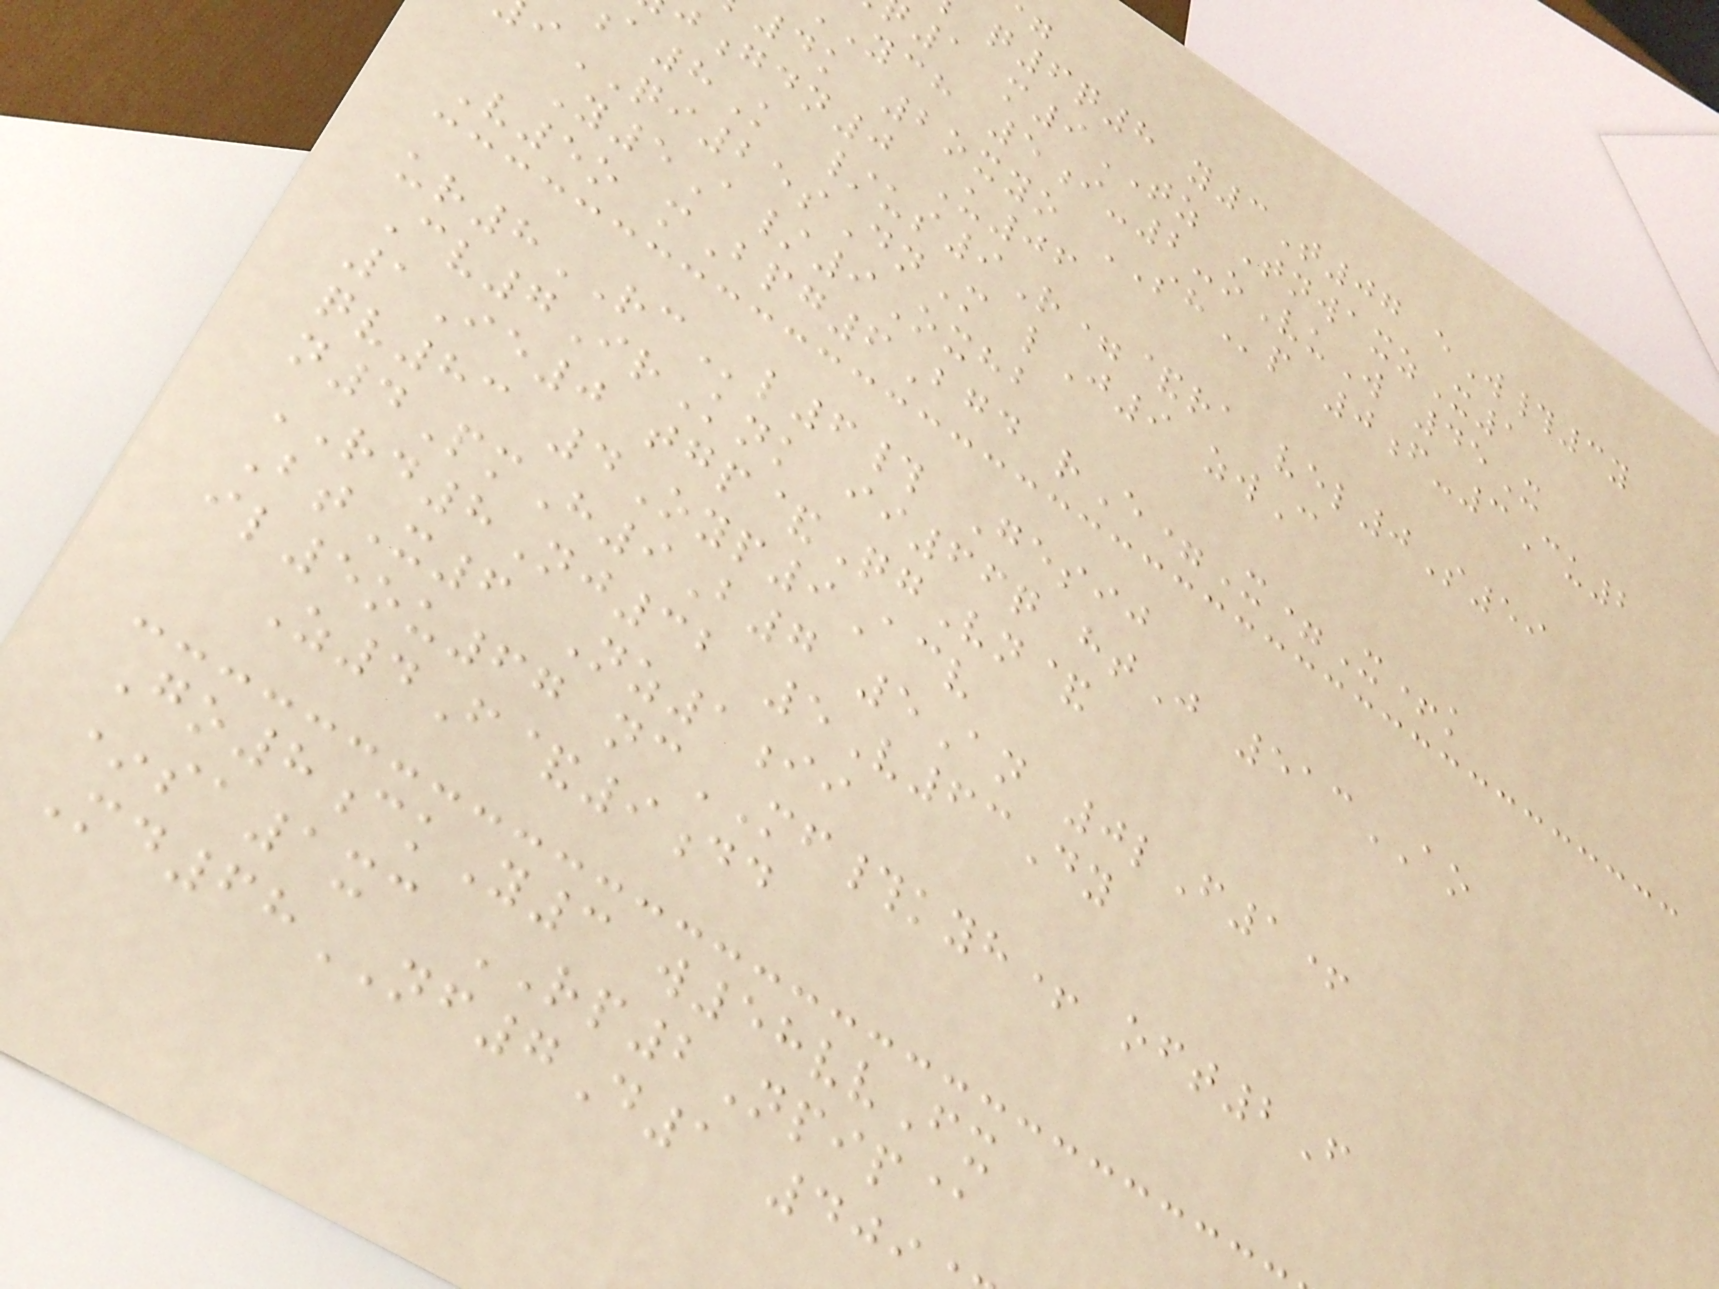q6q8 y3T07 eW#3y
1 m9TZ TnwaxzX1
ych 5i-2-oVuW 45X
4k 2oxyo SHp 0f-3Cu2
gdn0 U06
a8K /us9R=&ra vel0S59
QI25sDnM lJ9 zwC
Y5A/9Oxhb
V5o mBpg6Bgd rE=X=X+k
ur8RCl6# Gesij
Cv7IrKnk ii66q htJ 513AO
1Ie0 tgp&QgVn&
qv83 4Oyp9Acv
n4PmH9B7 5An 0lF1+
RD8Nj32 5V63Dy
BtX6 Nz1ii
il5ou67 ncMF#kyh+ oft2F
Z4F&9dd
Go8ckY3 w58vvFx
*sa1xc RP2Npip@
Md68NF7D1 409
